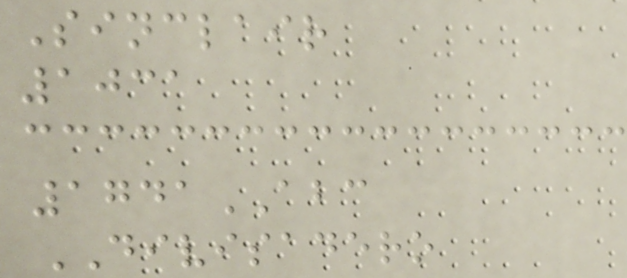Sinclair
1031
1741ABC
DIVISADERO
